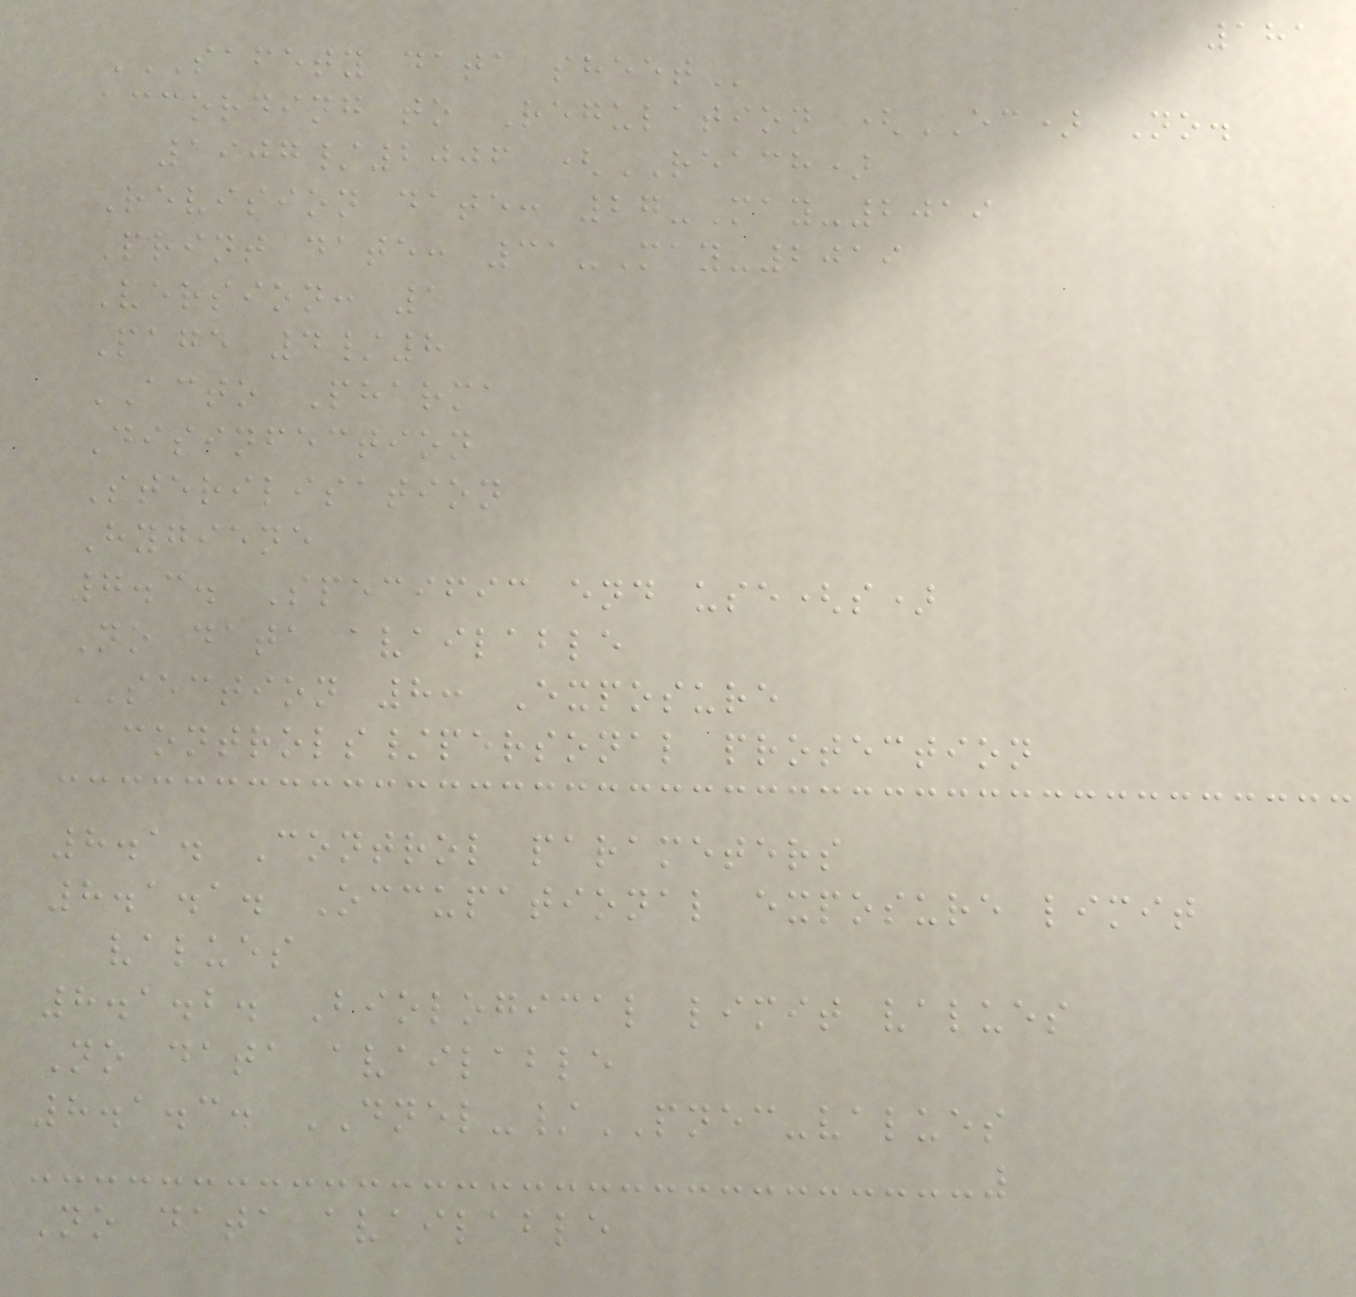181
SAFETY DATA SHEET
according to Regulation (EC) No.
1907/2006 (REACH)
Revision date: 27-May-2019
Print date: 31-May-2019
Version: 1
Page 4/8
ACTO Pharma
Disinfection
Sterilisation
Hygiene
7.3. Specific end use(s)
No data available
SECTION 8: Exposure
controls/personal protection
8.1. Control parameters
8.1.1. Occupational exposure limit
values
8.1.2. Biological limit values
No data available
8.1.3. DNEL-/PNEC-values
No data available
